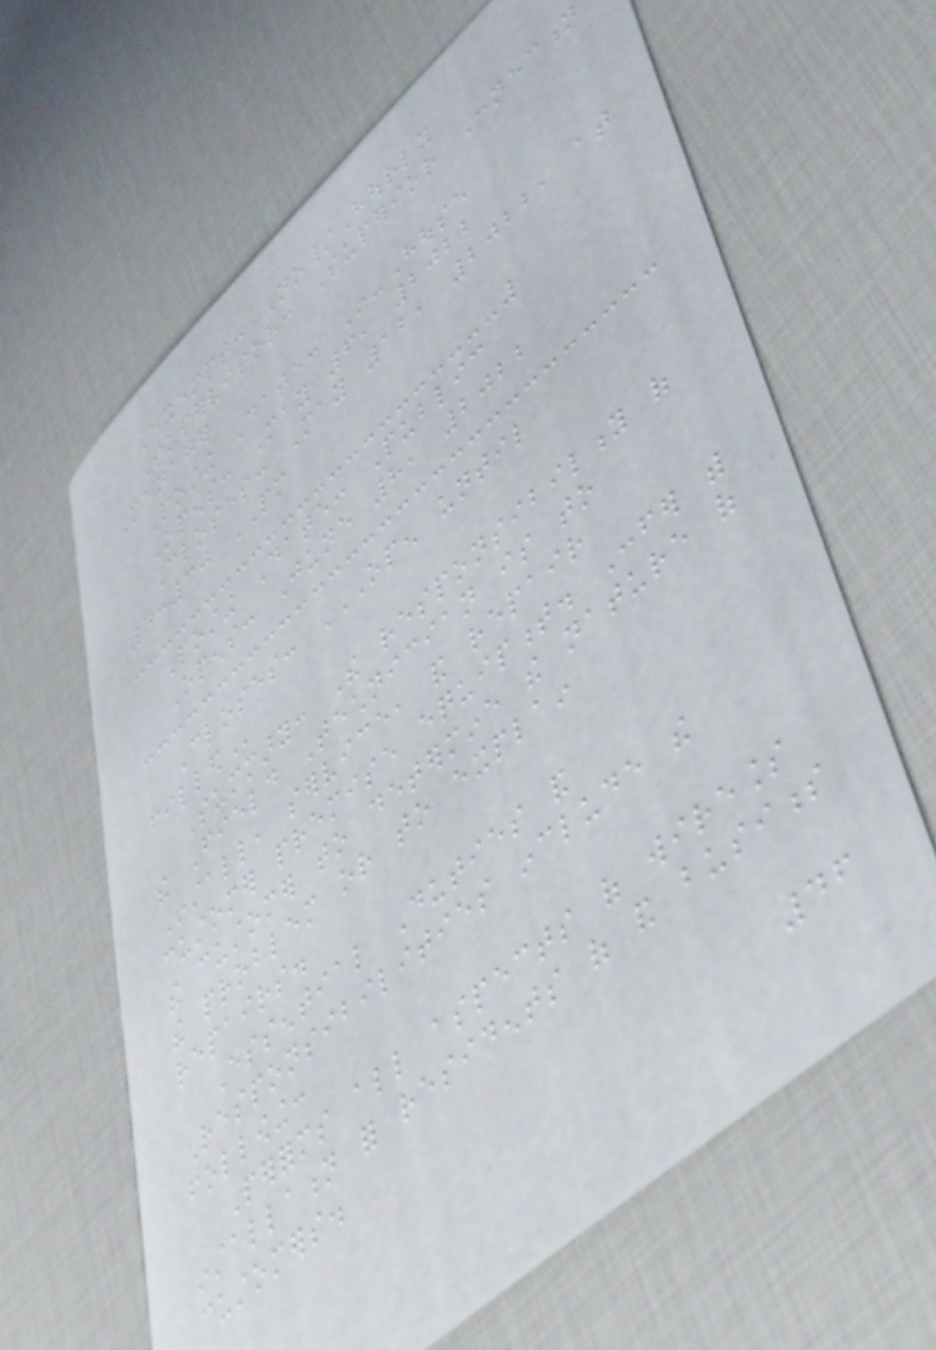Exempt: No/Hourly
Supervisor: Superior Connection
Manager
Posting Date: In-House
Opens: May 6, 2022
Closes: May 12, 2022, at
4:30 PM
Posting Date: Public
Opens: June 8, 2022
Closes: OPEN UNTIL
FILLED
Summary: The responsibility of
the Field Technician is to
Install, service, and repair
customer premise equipment. Confer with
the customer to determine the nature of
the problem or to explain
repairs.
Essential Duties and
Responsibilities include the
following:
Performs all aspects of wireless
installation for residents of and business
customers.
46
